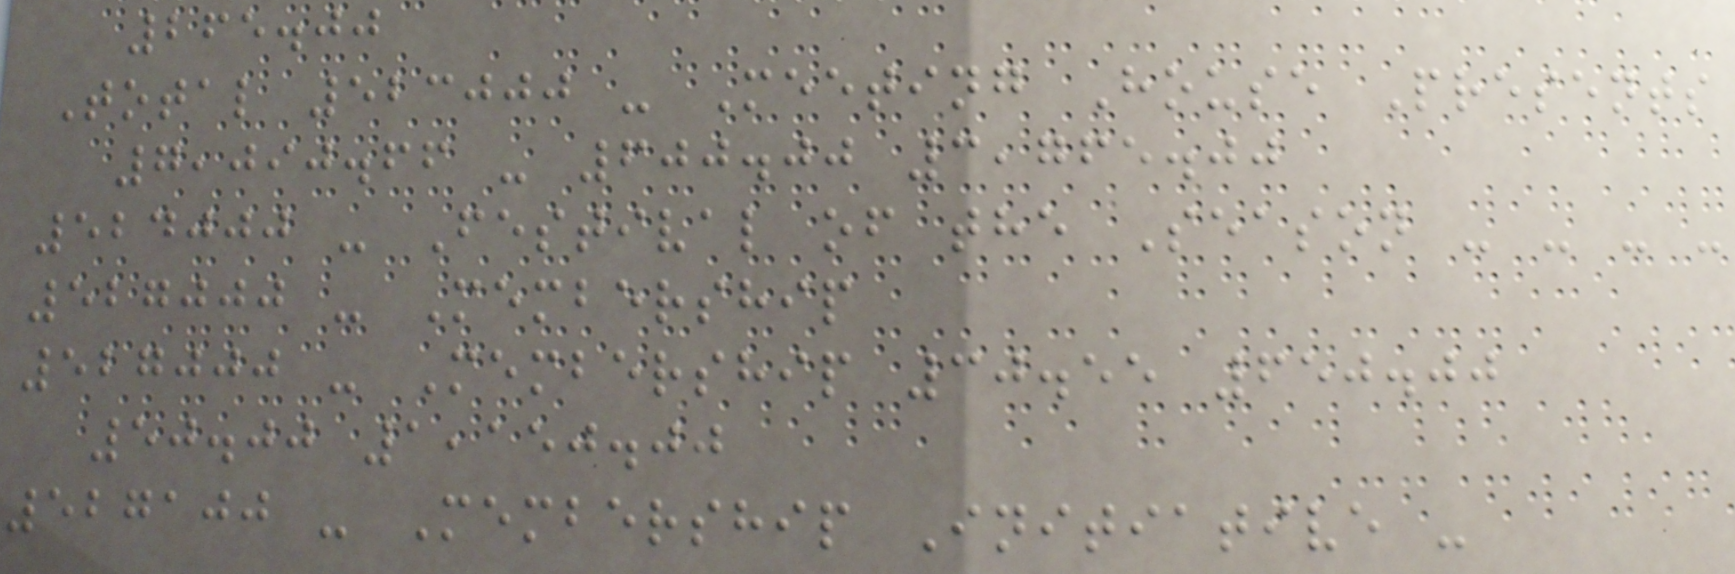265.00
Total 523000 - Meeting House Presents
7,090.66 - 600.00 3,765.00
524000 - Festival of the Season - - - -
527000 - Membership
527000 - Membership 30.55 650.00
50.00 1,150.00
527100 - Membership Initiative -
